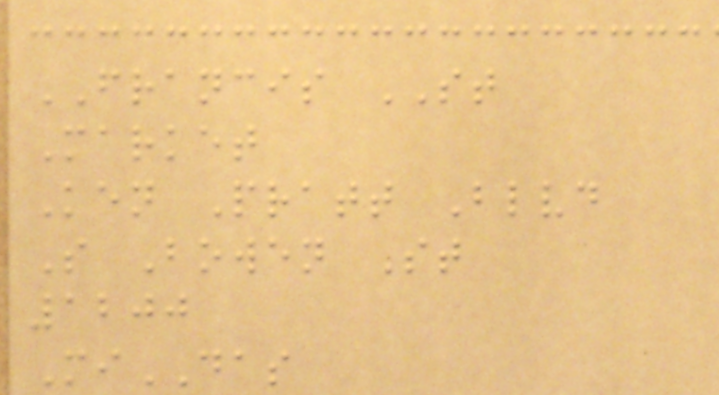FRANCIS ST
Market
Ken Pratt Blvd
S Bowen St
1200
MiDAS
